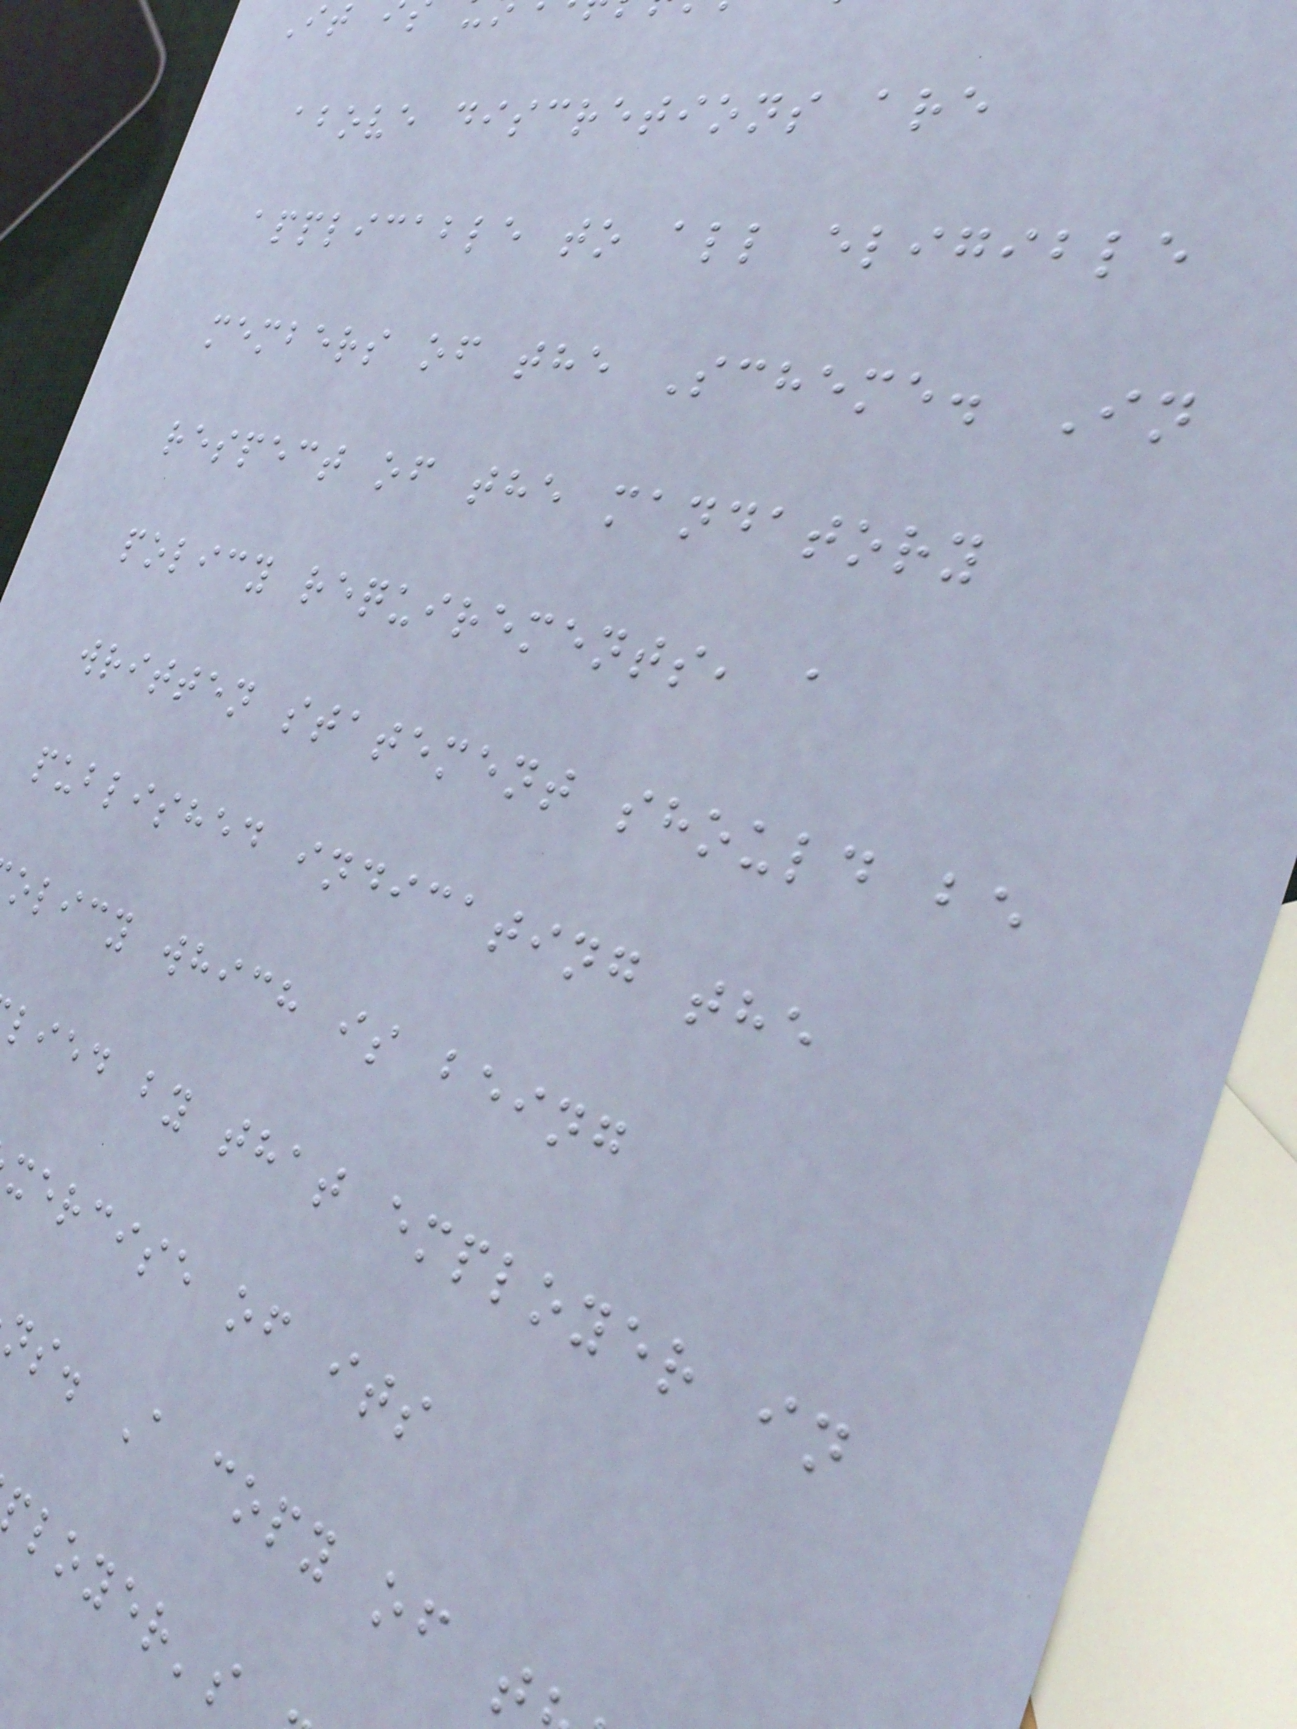above discretions are
applicable to all eligible
members of the Scheme. In
respect of the mandatory
policy requirements, a
written statement should be
published indicating the
olicy which is being
lied by that employer in
xercise of its
ns. A copy of t
loyer's
